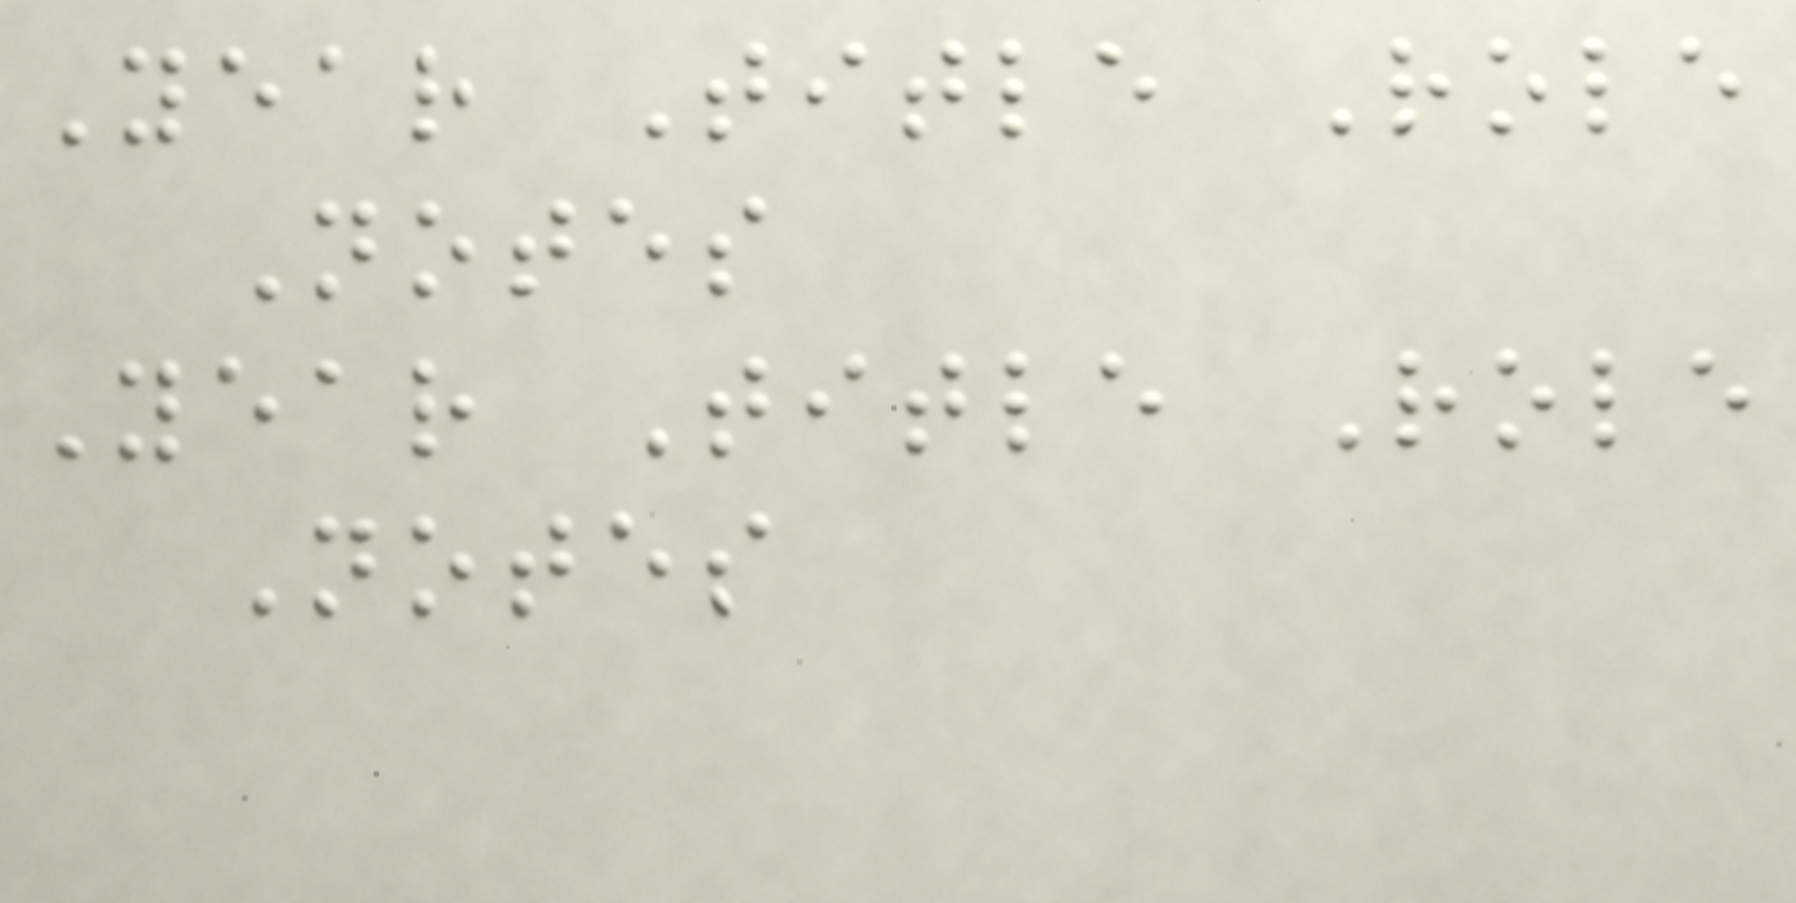Year Title Role
Notes
Year Title Role
Notes
